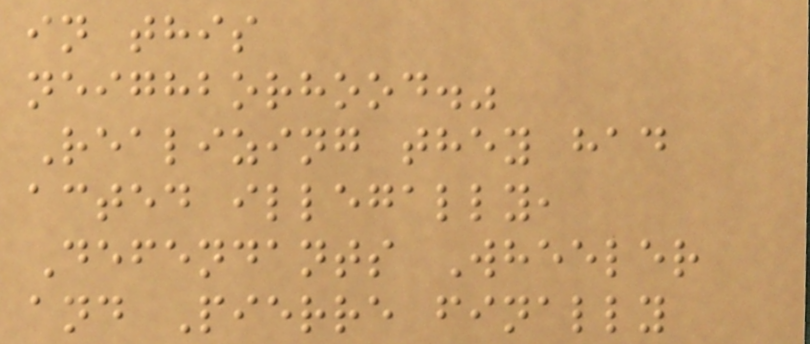in this
neighborhood."
Realizing they had
acted illegally,
Defendants Wheeler
and Pierre finally
